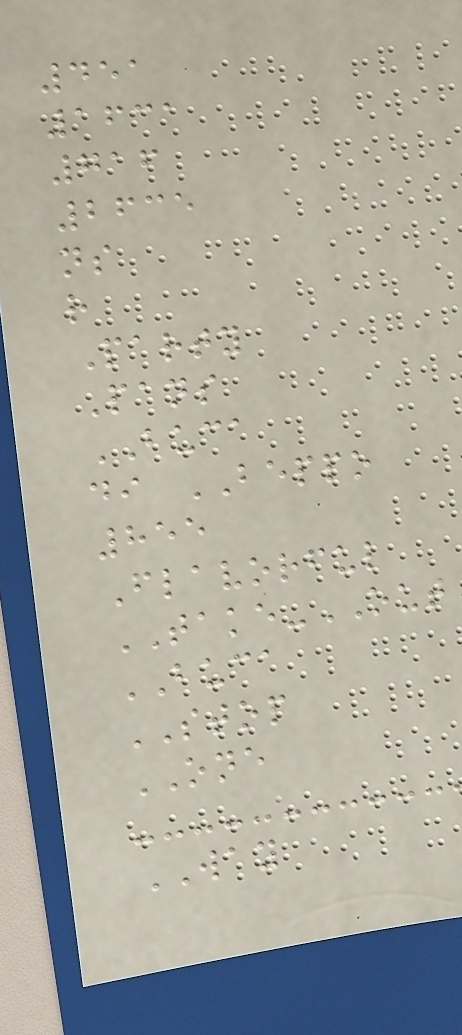451
1631
716
2635
ns
r
Party
Pans
BUCA
di BEPPO
855
Flavorful
TAKE-OUT
BUCA
STOP
ONE
WAY
